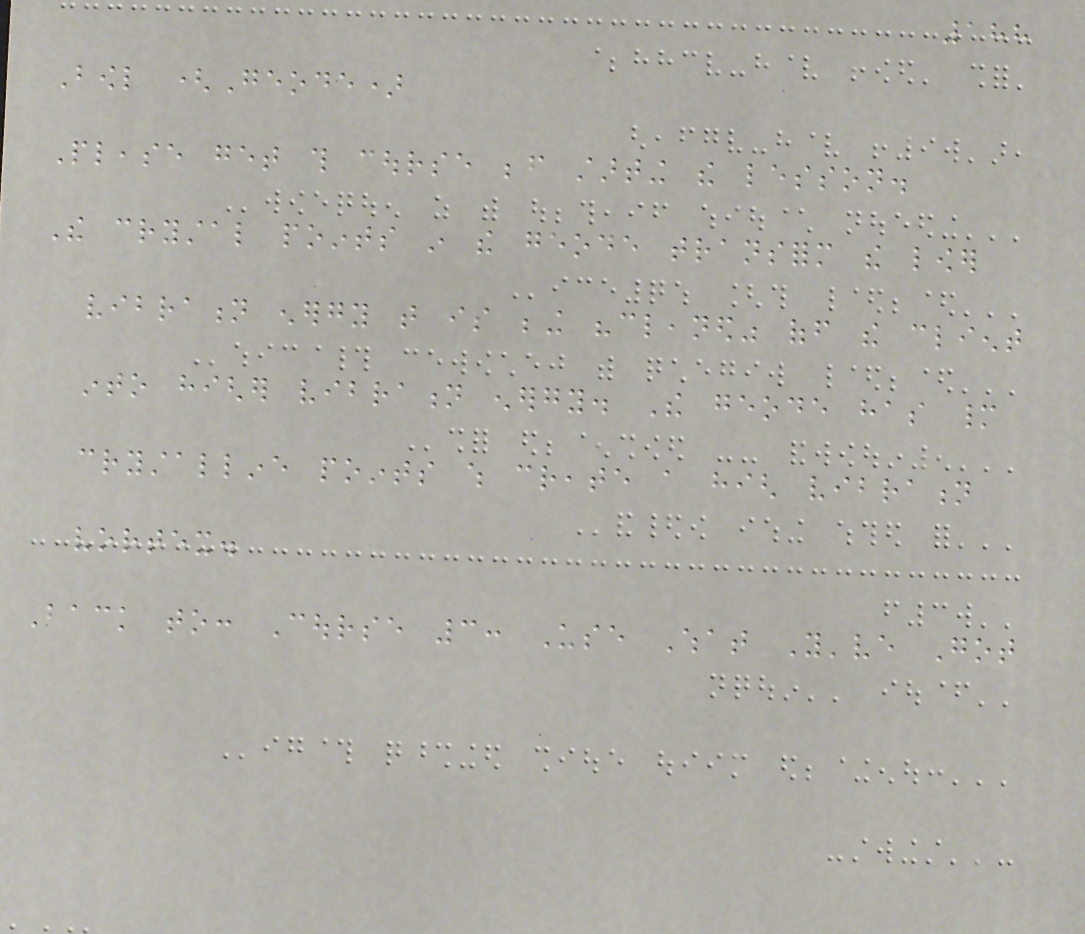188
Bowl (Geode)
Please get this course before starting the lesson.
The crystal points in the geode transform the lower
vibration energy that is being "cleaned" off the client
into higher vibration energy. The geode has many
crystalline points which create a high vibration
vortex.
Back to: Course 3: Use What You've Got
